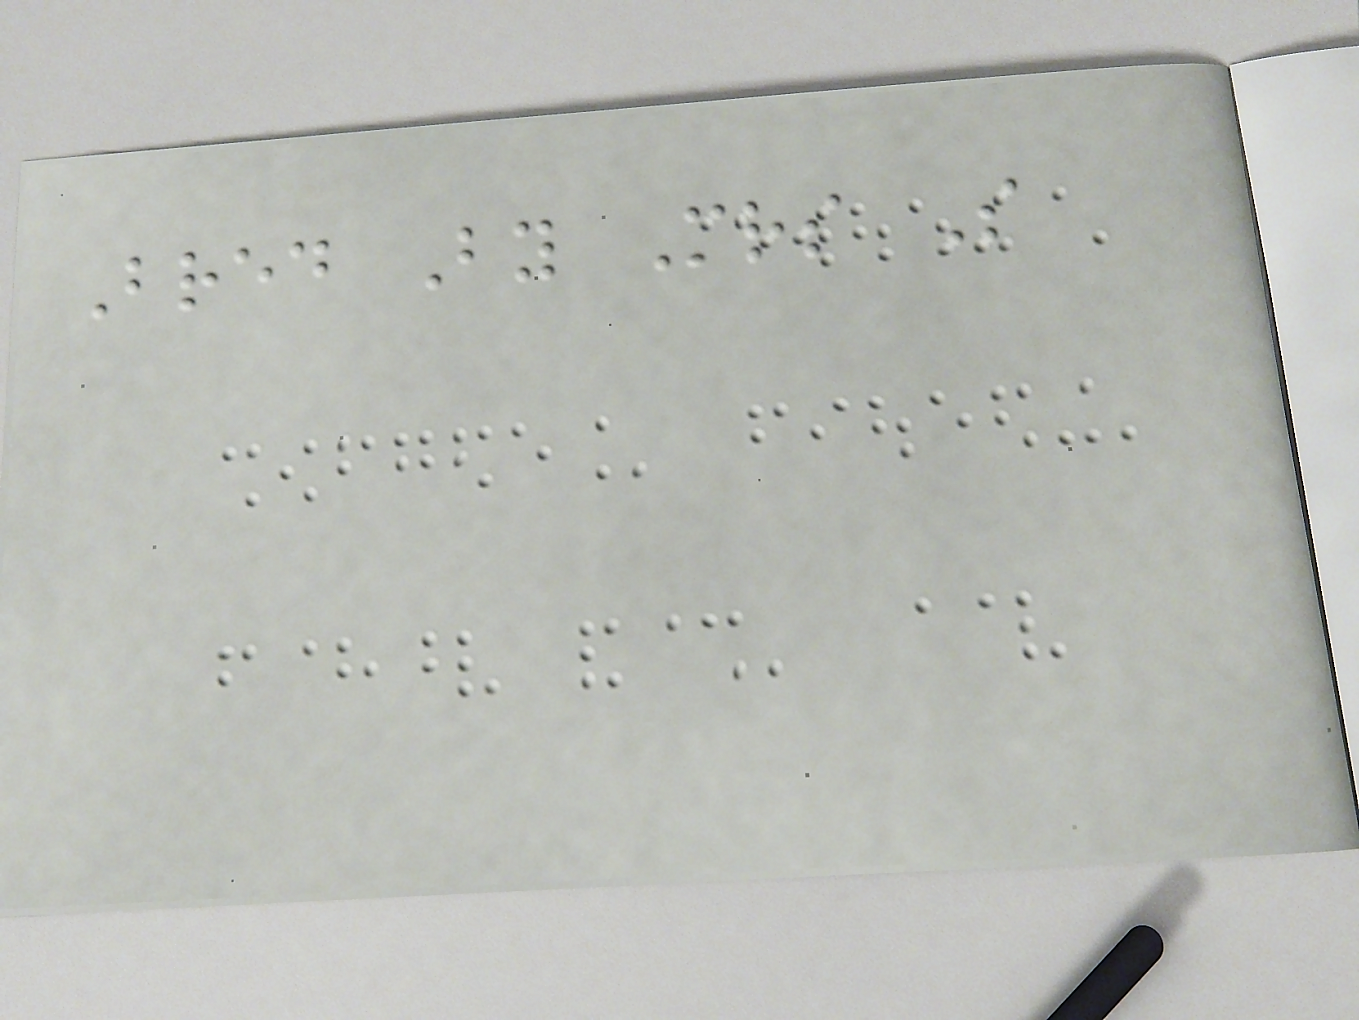Bred By Mrs S
